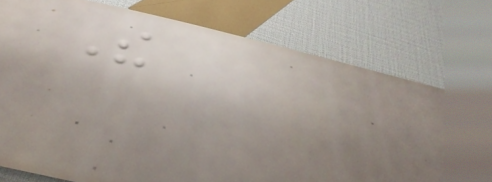The
